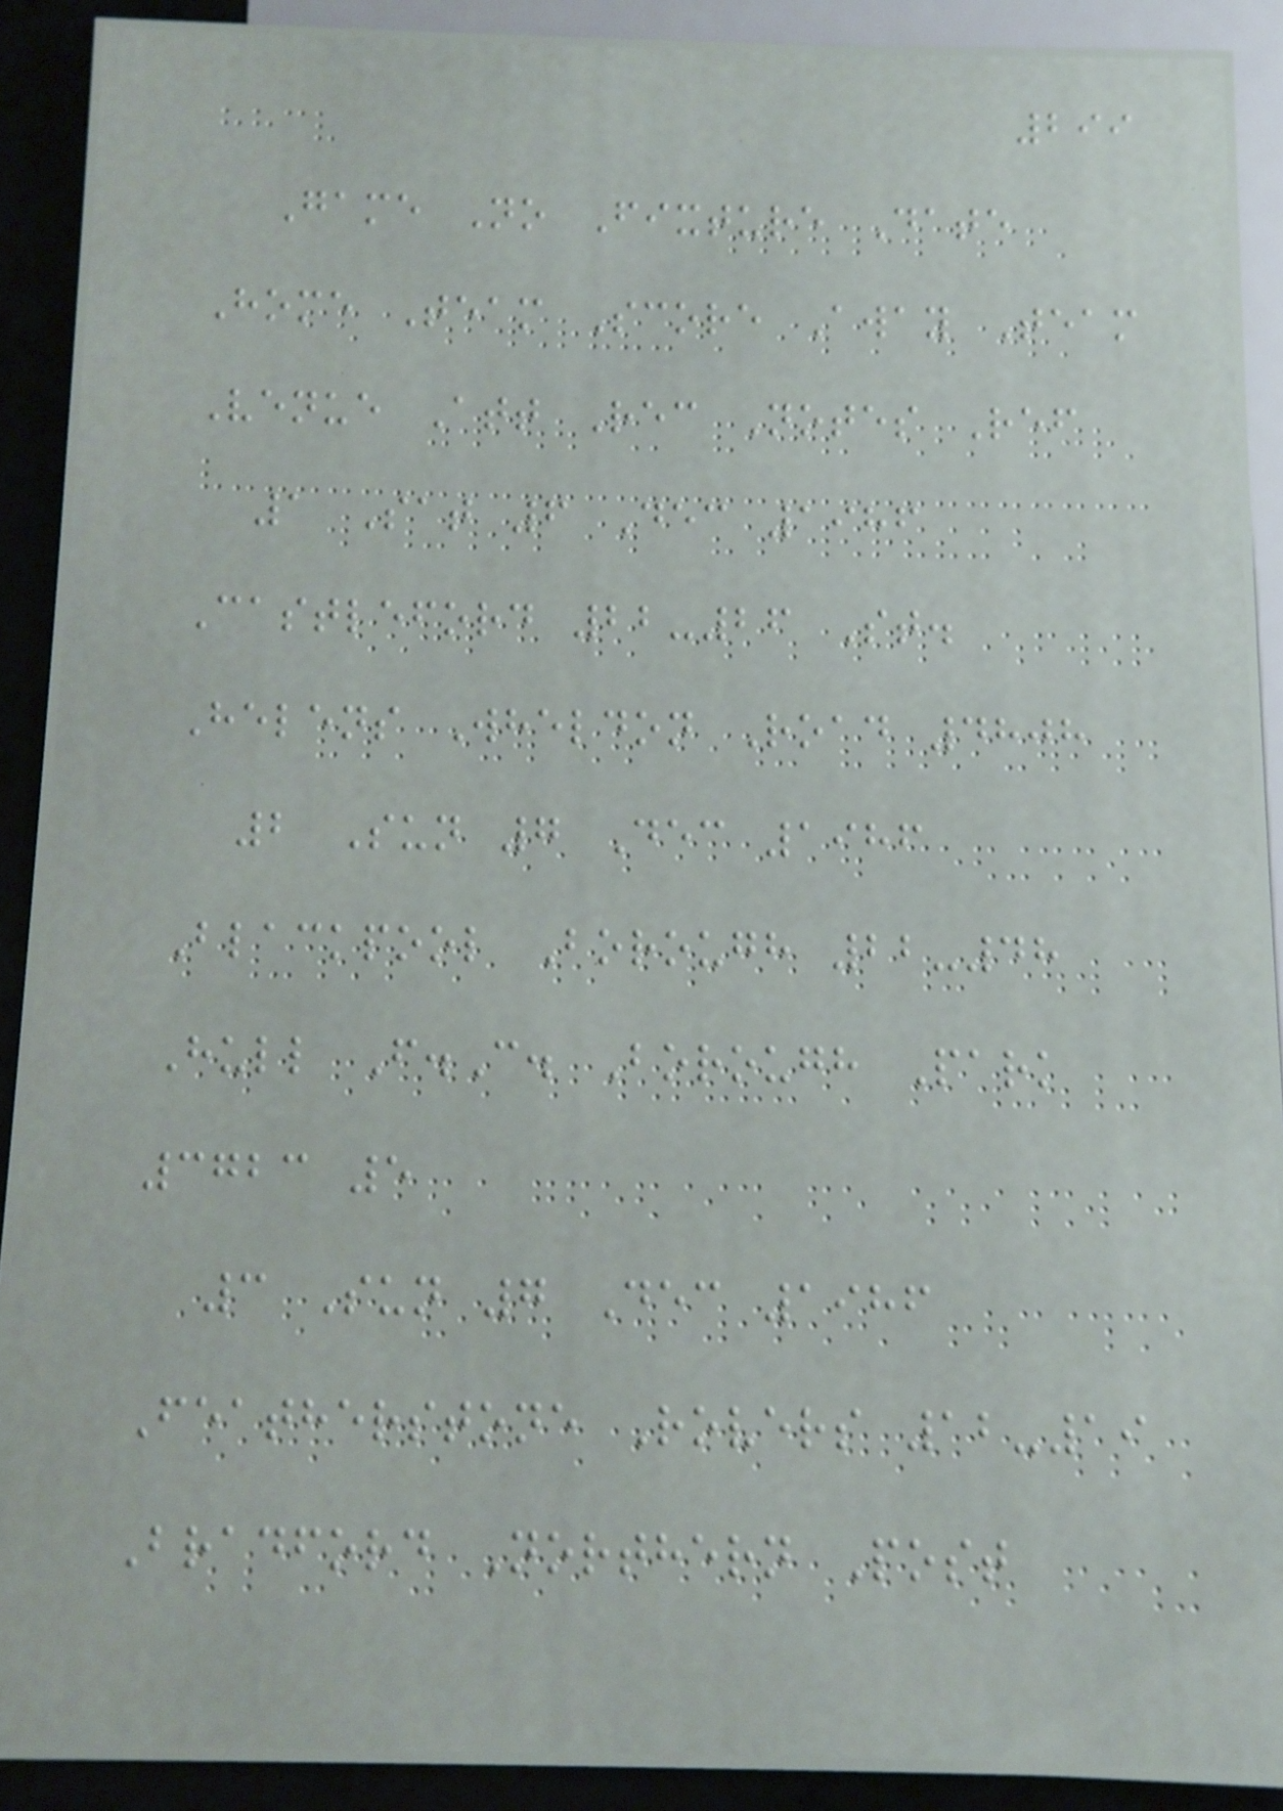299
Game No Fixture Date
Home Team Score Away Team
Venue Att Rec Notes Ref
1 Sat 6 Dec 1986
Castleford 22-26 St.
Helens Wheldon Road 4808
2 Sun 7 Dec 1986
Blackpool Borough 22-48
Hull F.C. Borough Park
3723 5
3 Sun 7 Dec 1986
Featherstone Rovers 12-19
Bradford Northern Post
